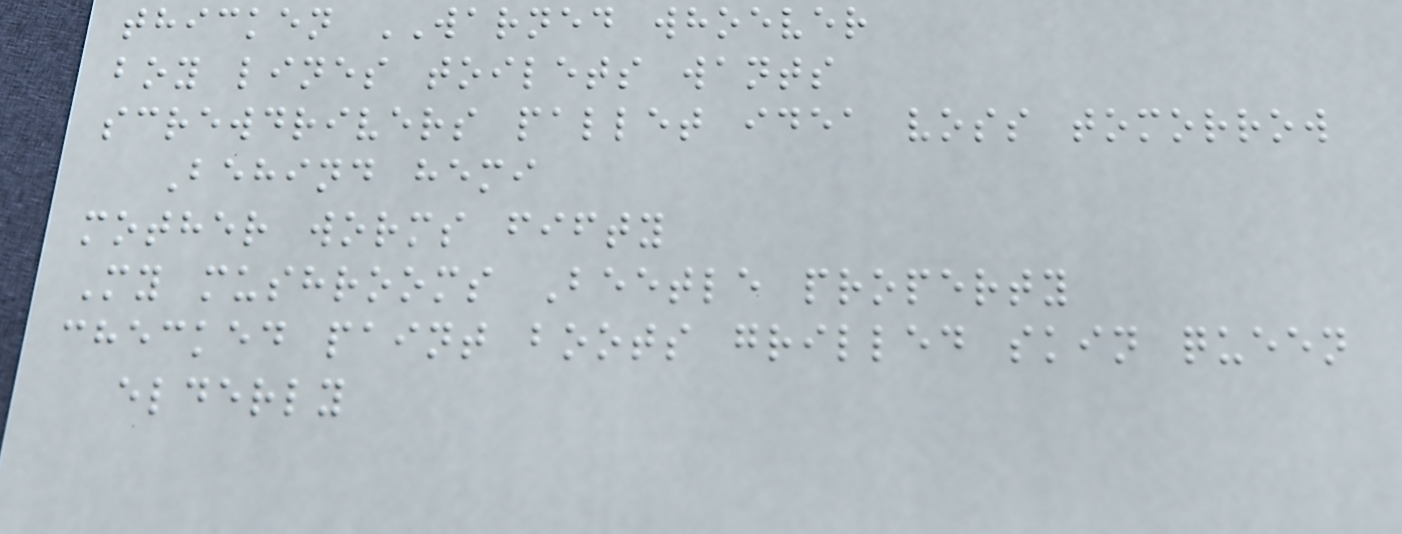thicken WARNED whoever
boy lines toilets wants
screwdrivers pallet idea voss tomorrow
Behind hemi
mother worms fifty
My mushrooms Beetle property
checked paint boots grilled skin queen
elderly
